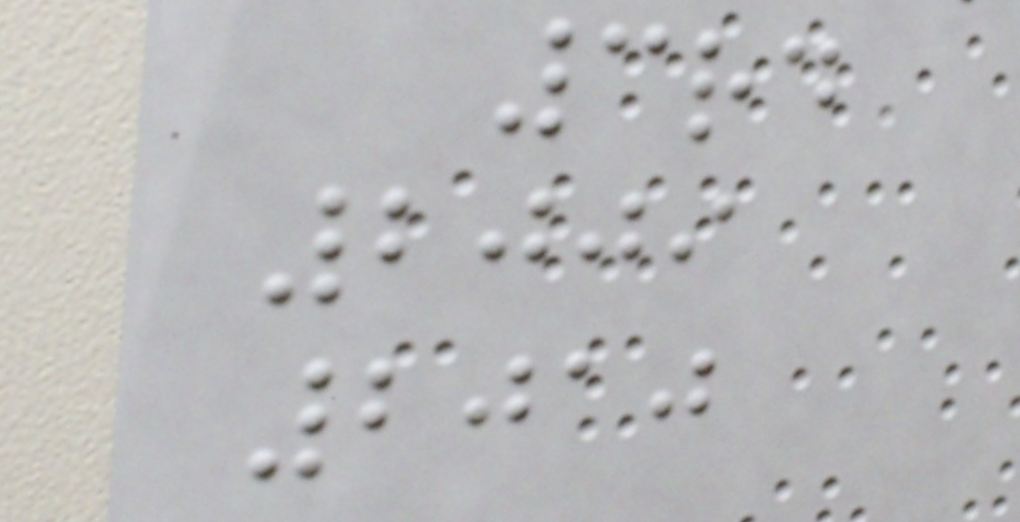3rd
2009
2010
